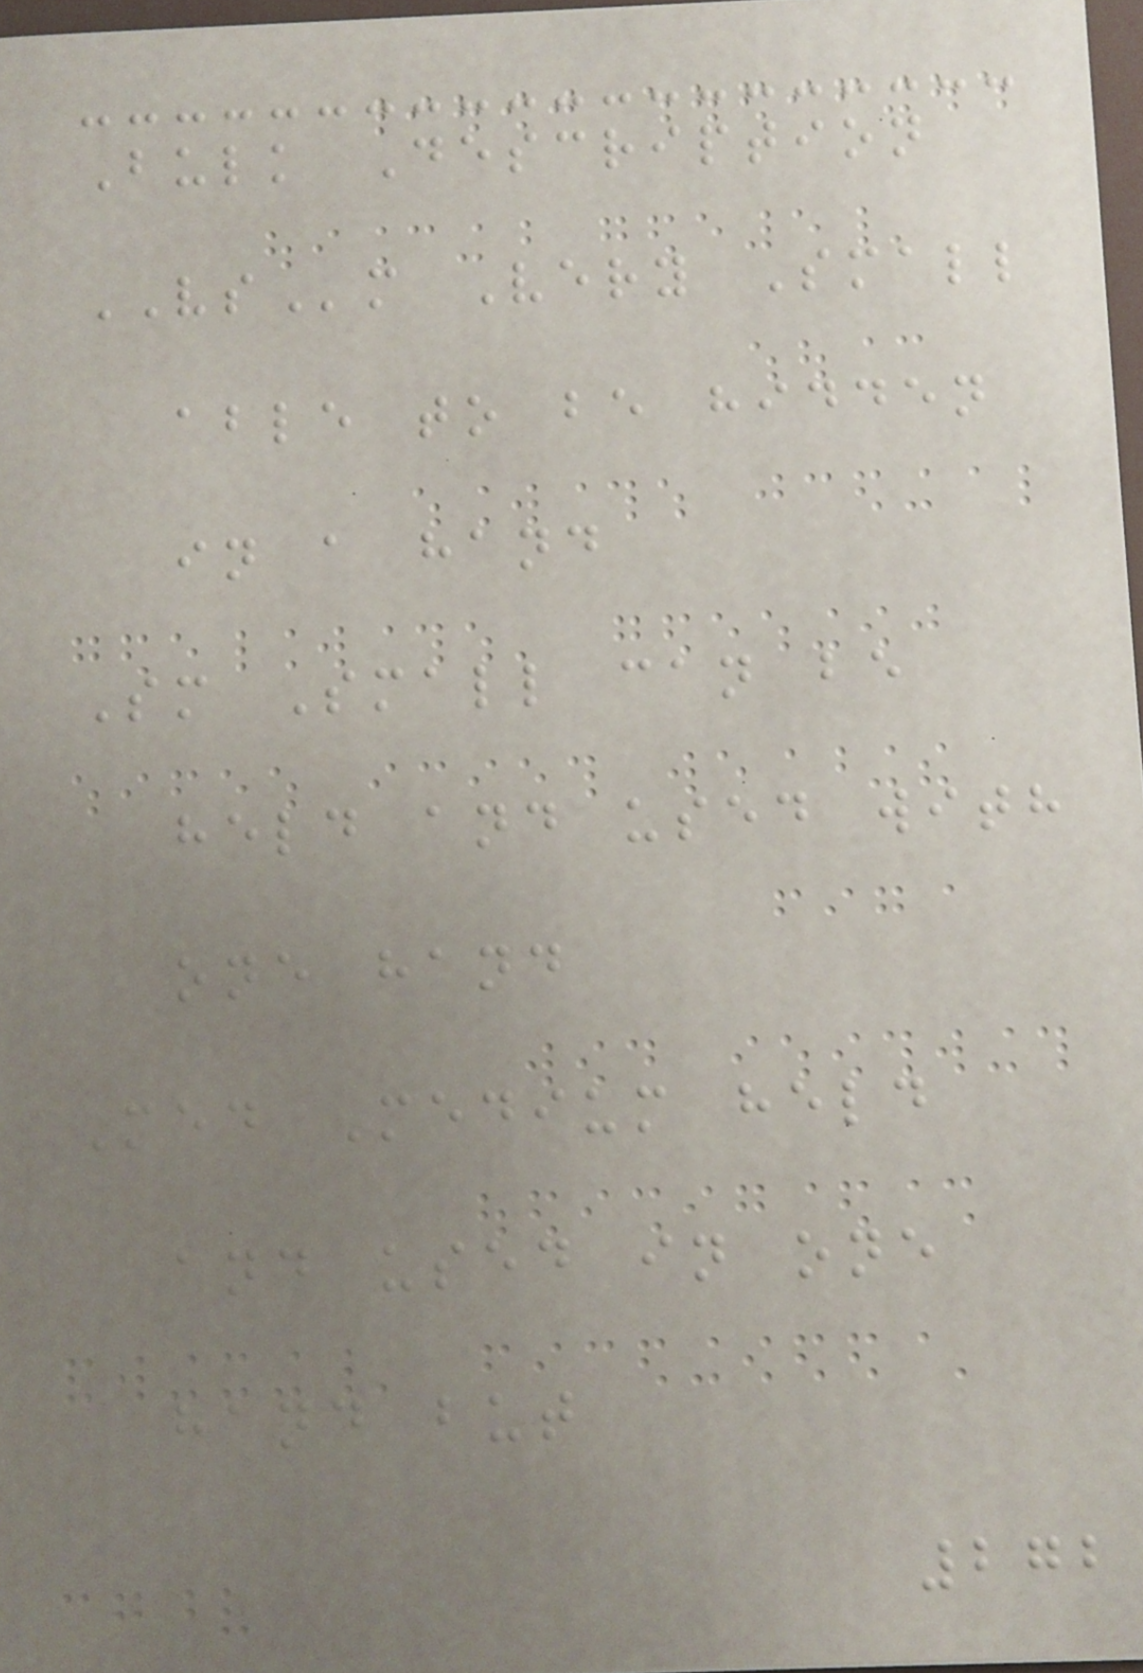Bulk Description
VSm Very Small
able to be hidden
in a hand
Sm Small can be
held and used with
one hand
Med Medium held
and used in one
hand but
272
